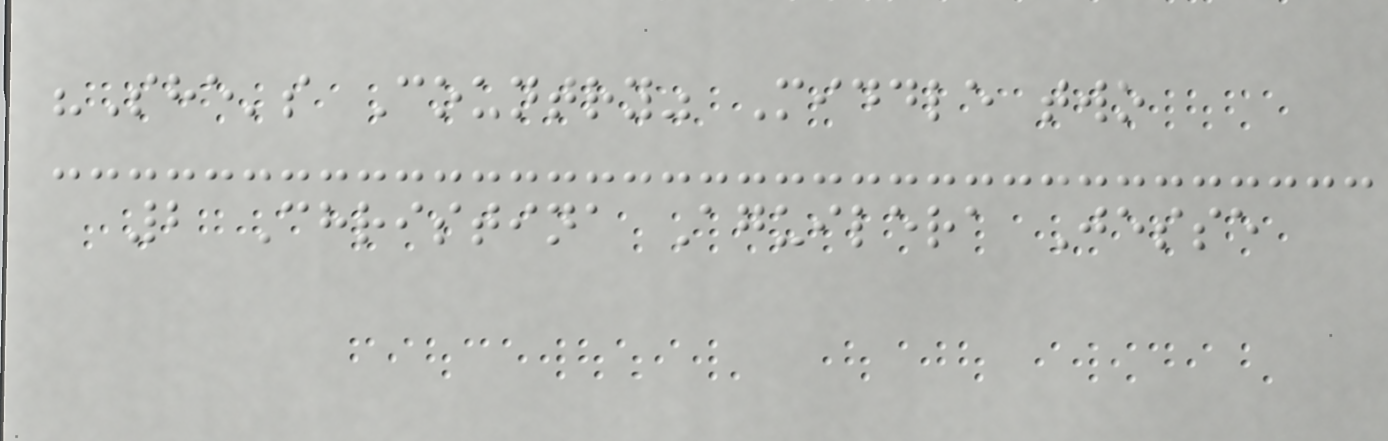"She's Country" Middle two
2 Christina Aguilera Jesse
